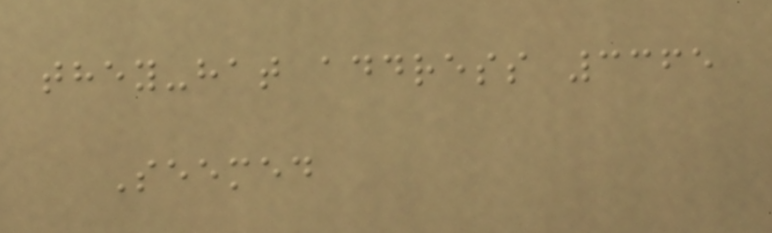they-hat address 3365
Seemed
